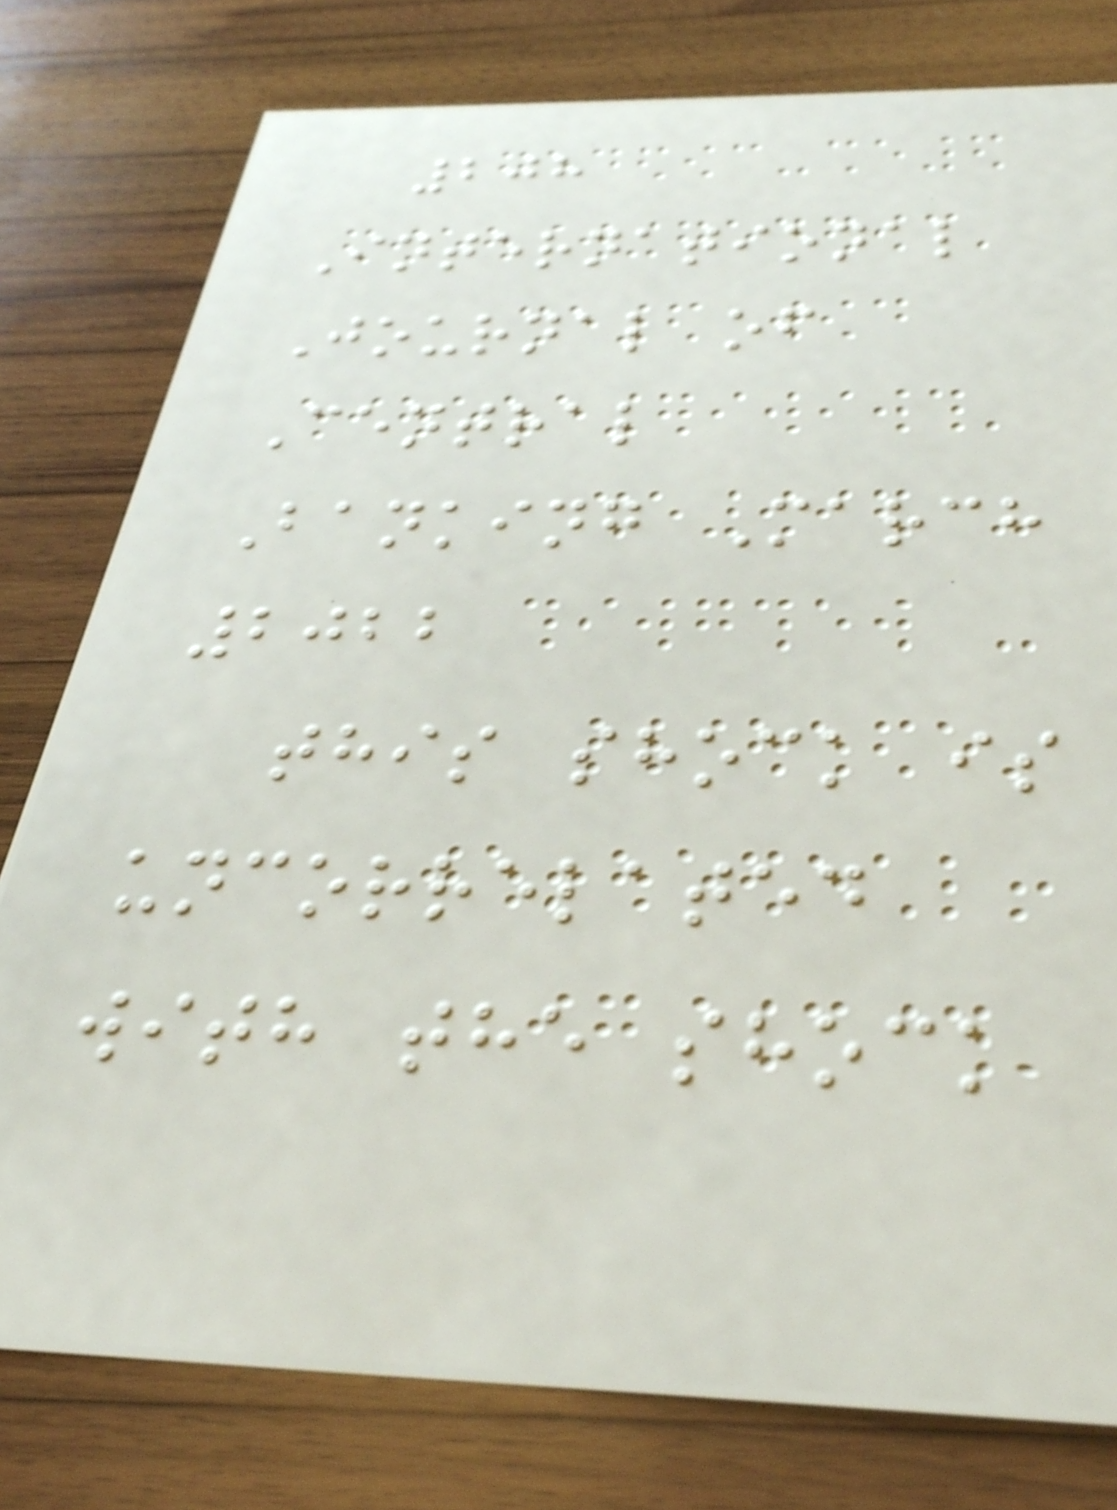208
International
Journal of
Central
Banking March
2022
this shock is
uncorrelated
with the shock
